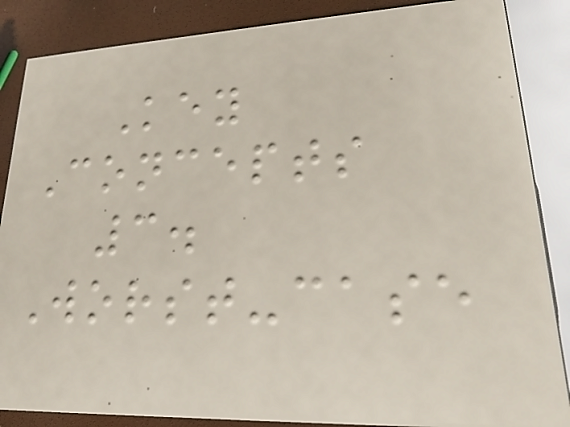Key
Concepts
3.
Worst-case
